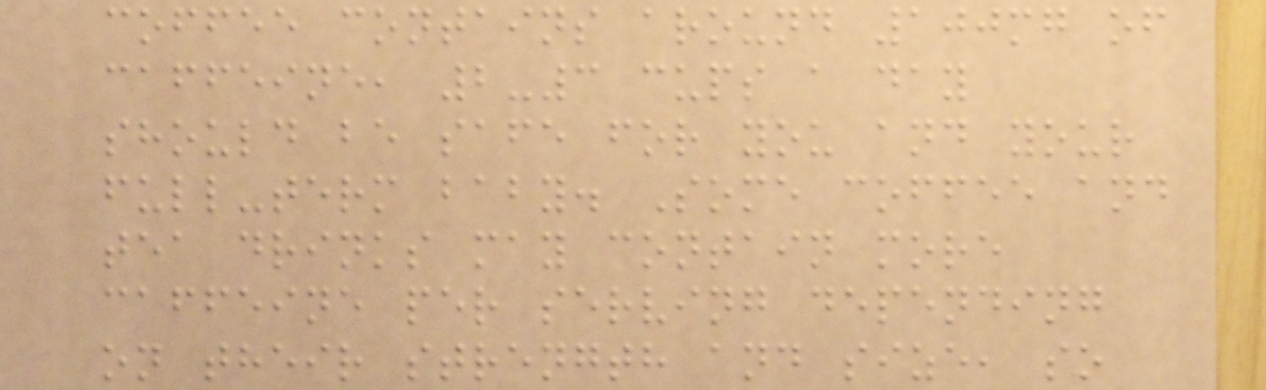coffee contains around 100mg of
caffeine, 2-3 cups a day
should be safe for you and your
full-term baby. Some coffee and
tea drinks may contain more
caffeine per serving depending
on their strength and size, so
